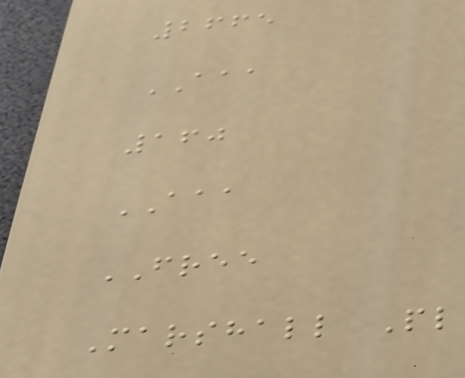2665
AAA
160
AAA
FREE
Marshall Pl
